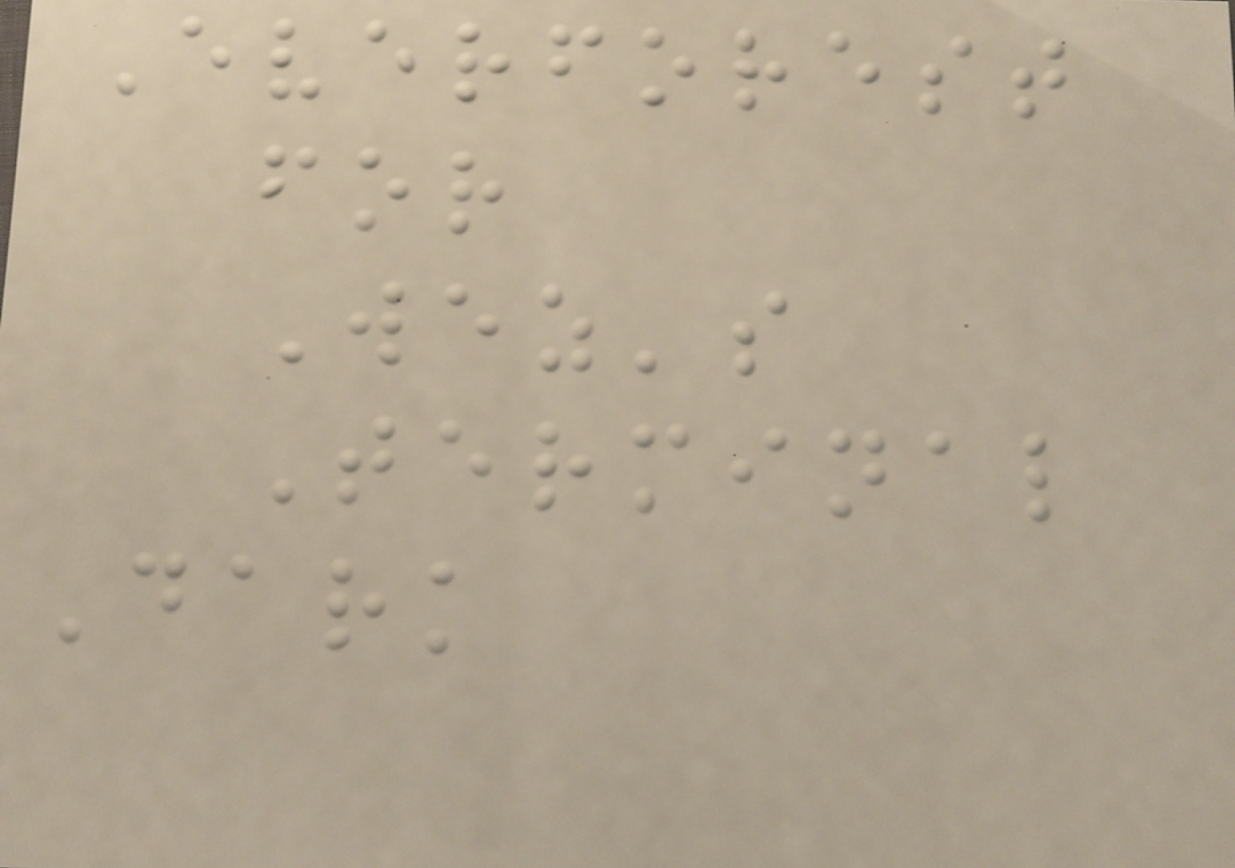Everforest
for
Wez's
Terminal
Dark
